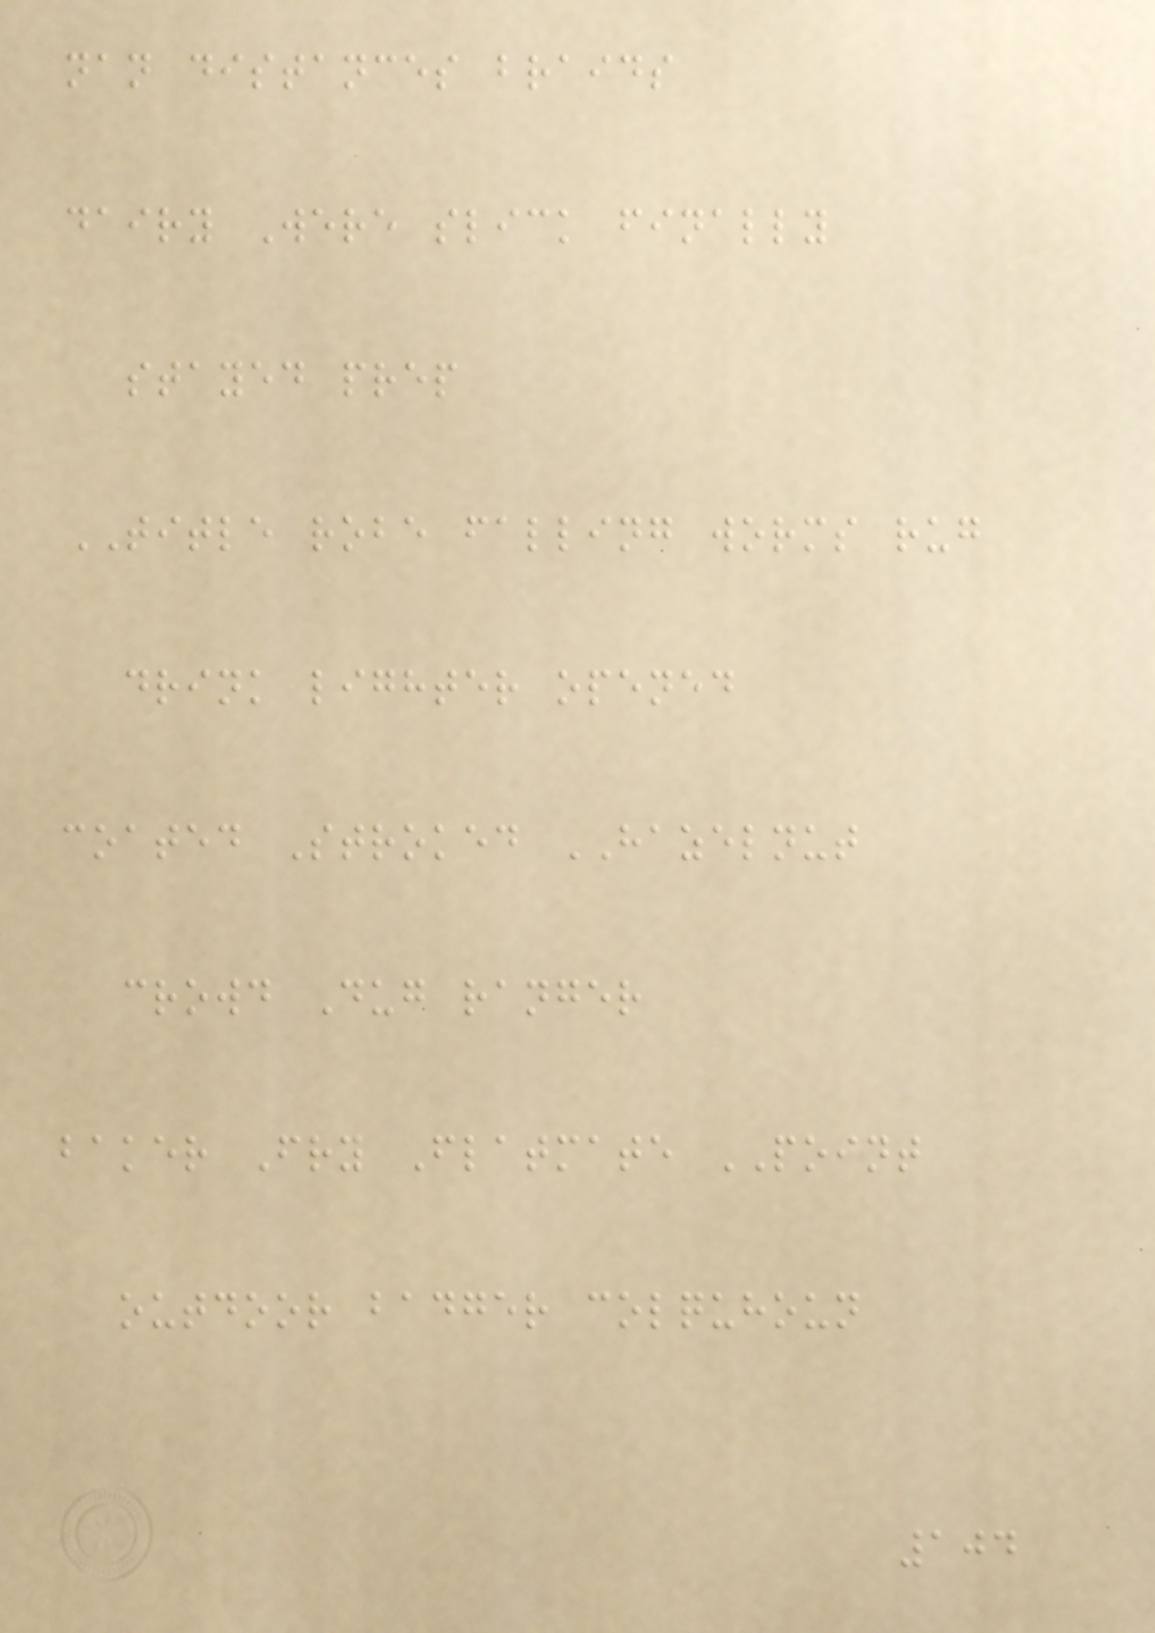nan distances braids
dairy Were slick finally
stayed prep
TITLE robe falling worms rug
drink lighter opened
coated Stroked HAZELNUT
crowd Dug ranger
baker Fry Flatmate POINT
outdoor badger colquhoun
104
